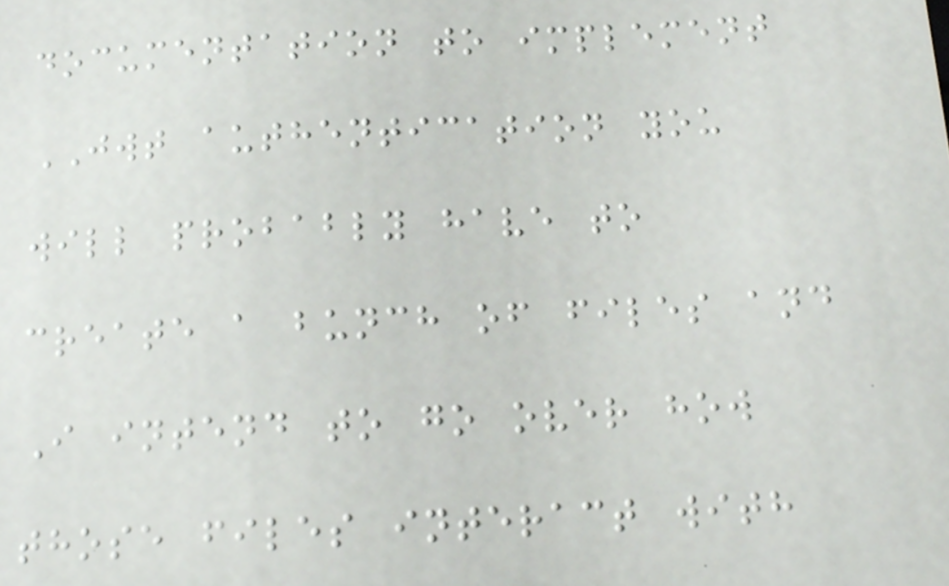documentation to implement
JWT authentication you
will probably have to
create a bunch of files and
I intend to go over how
those files interact with
